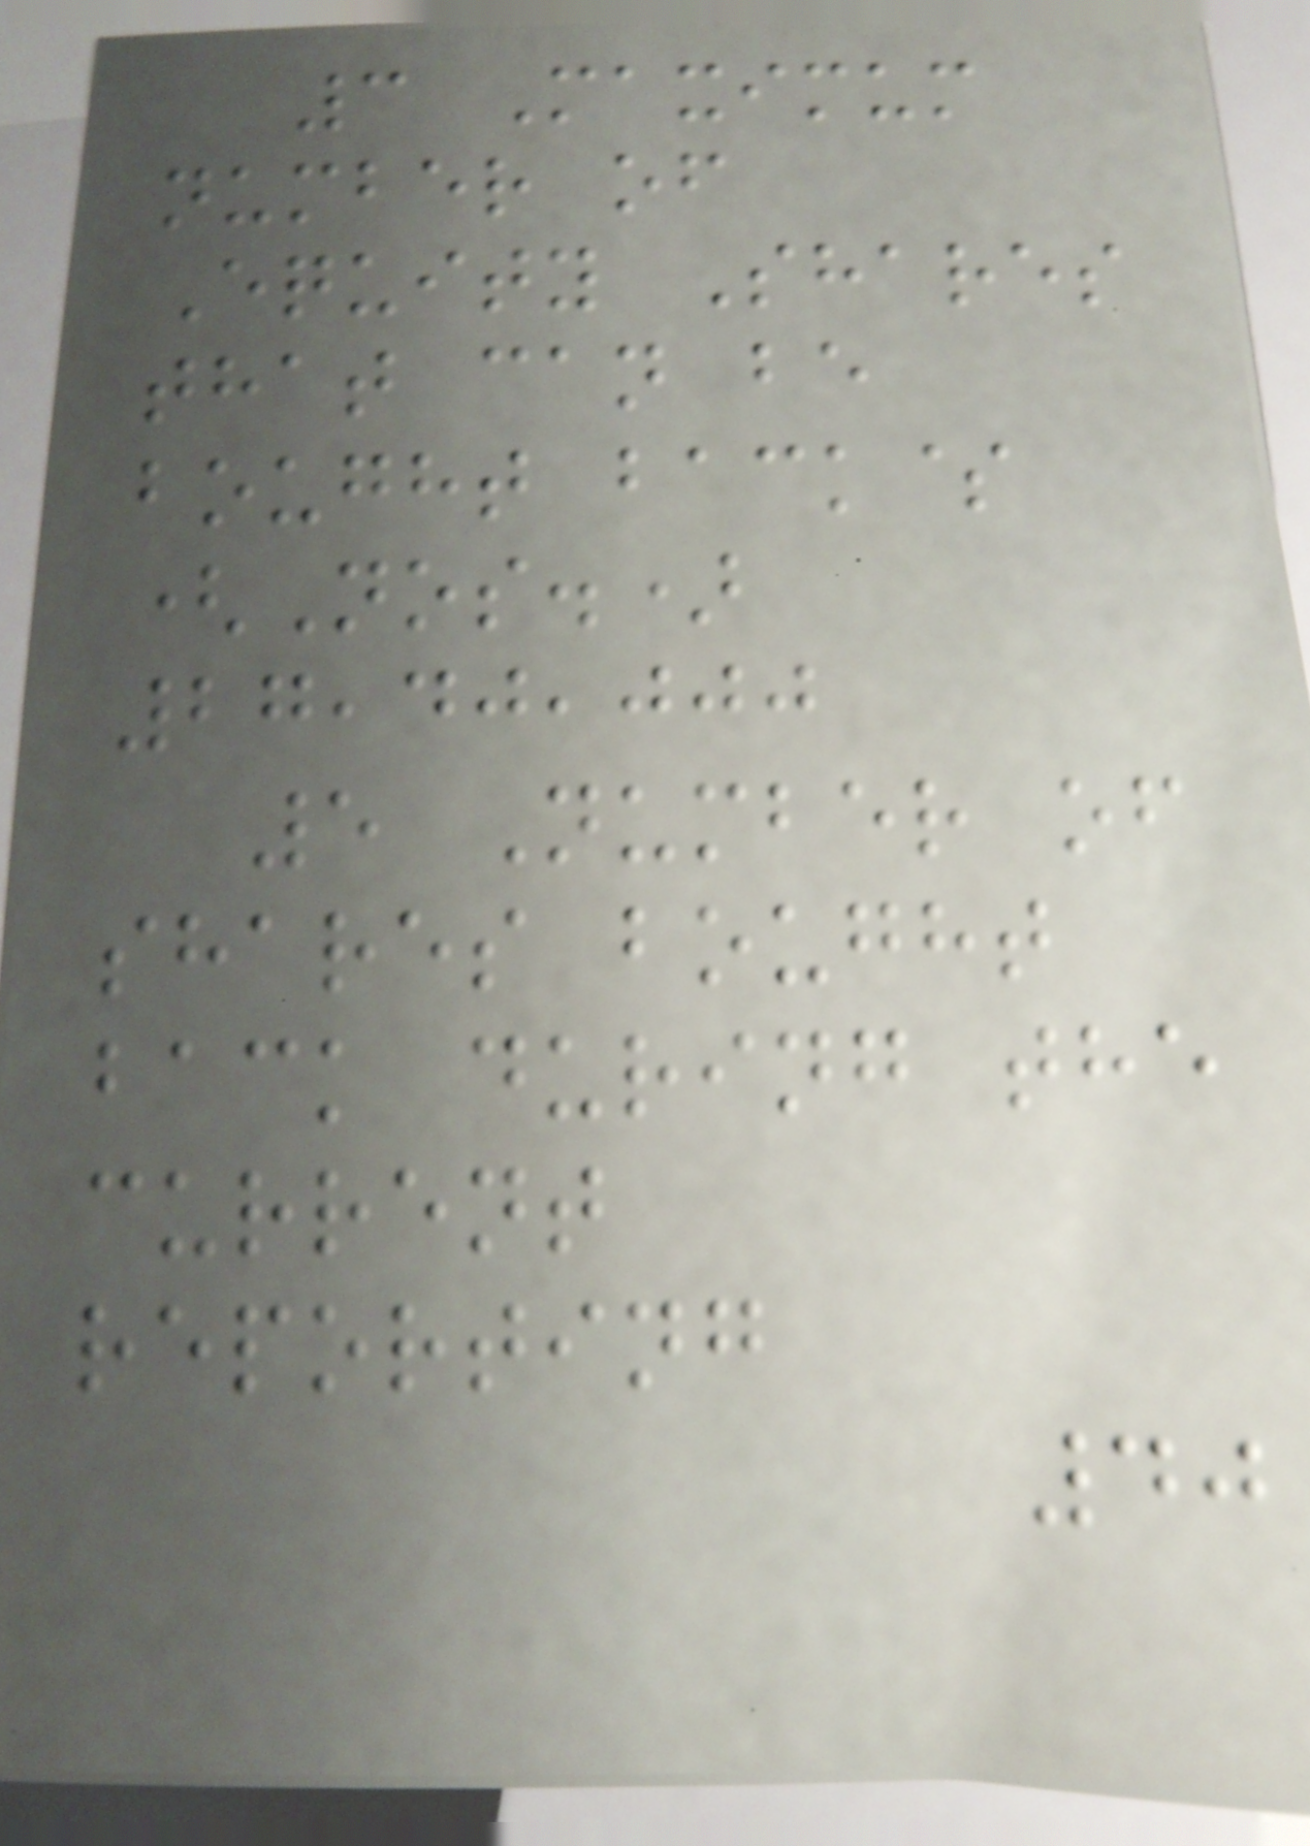3 Maximum
number of
Equity Shares
that can be
bought back$
(Nos.)
27,40,000
5 Number of
shares bought
back during the
current
reporting
40
